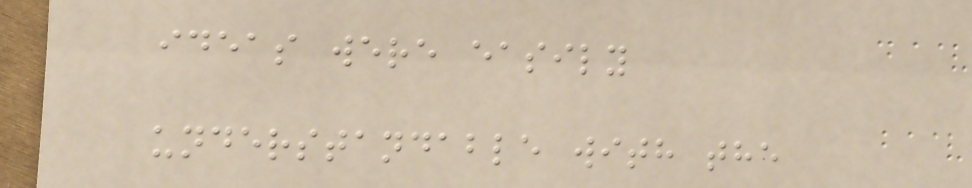ideas were easily
understandable with the
